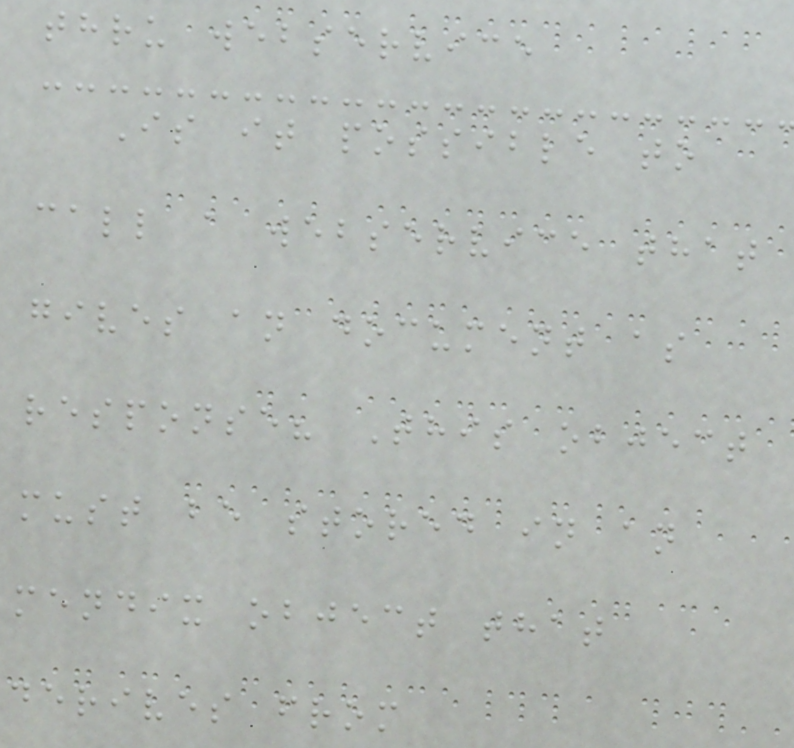thru webservice
Is it possible to
call a webservice that
gives an document as
response? This object
must be stored in an
mendix object that
derives from
